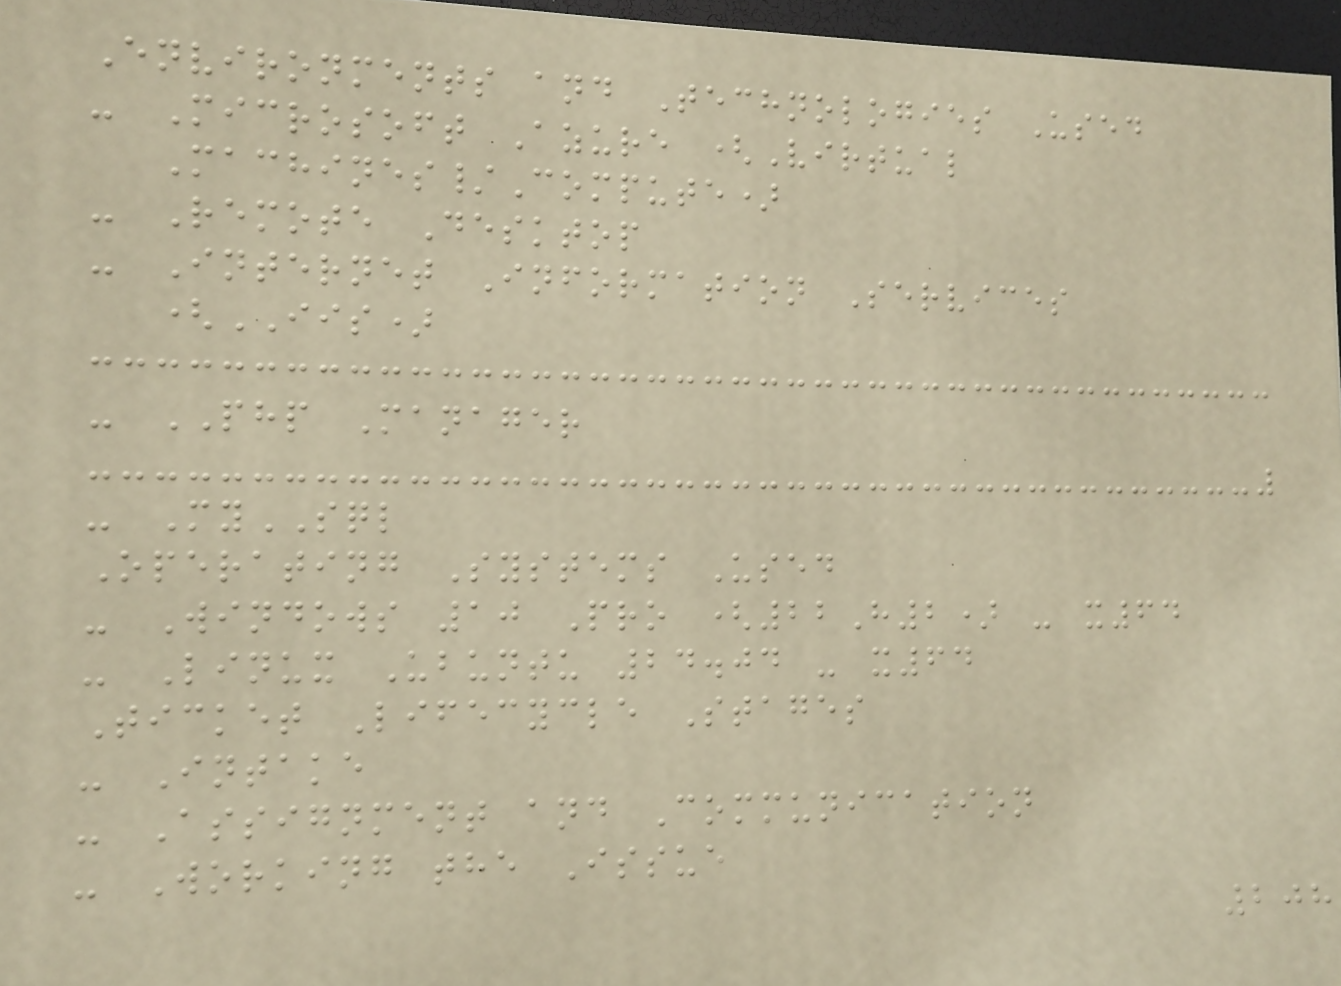Environments and Technologies Used
- Microsoft Azure (Virtual
Machines/Compute)
- Remote Desktop
- Internet Information Services
(IIS)
- PHP Manager
- MySQL
Operating Systems Used
- Windows 10 Pro (22H2) - x64
- Linux Ubuntu 24.04 - x64
Ticket Lifecycle Stages
- Intake
- Assignment and Communication
- Working the Issue
208
